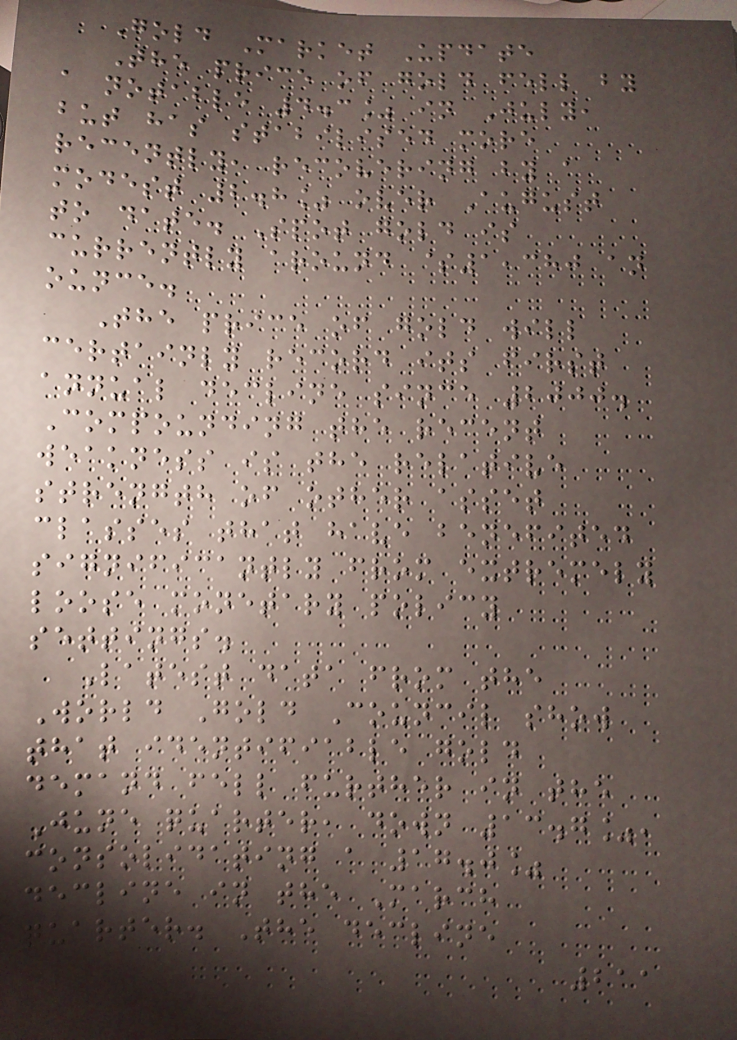Gold Market Update
The price of gold fell by
a notable 4.3% in July,
but has stabilised more
recently, recovering by a
modest 2.8% over August
to date. Spot gold is
currently around $1,380 an
ounce.
The price of gold will
certainly record its first
annual decline since 2000.
Compounding the recent
weakness is the relative
strength of other asset
classes that have benefited
significantly from extremely
loose monetary policy
settings.
Latest data from the
World Gold Council show
that identifiable gold
demand fell further in the
June quarter, down 13.7%,
consolidating a 17.0%
decline in the March
quarter. The decline
211
